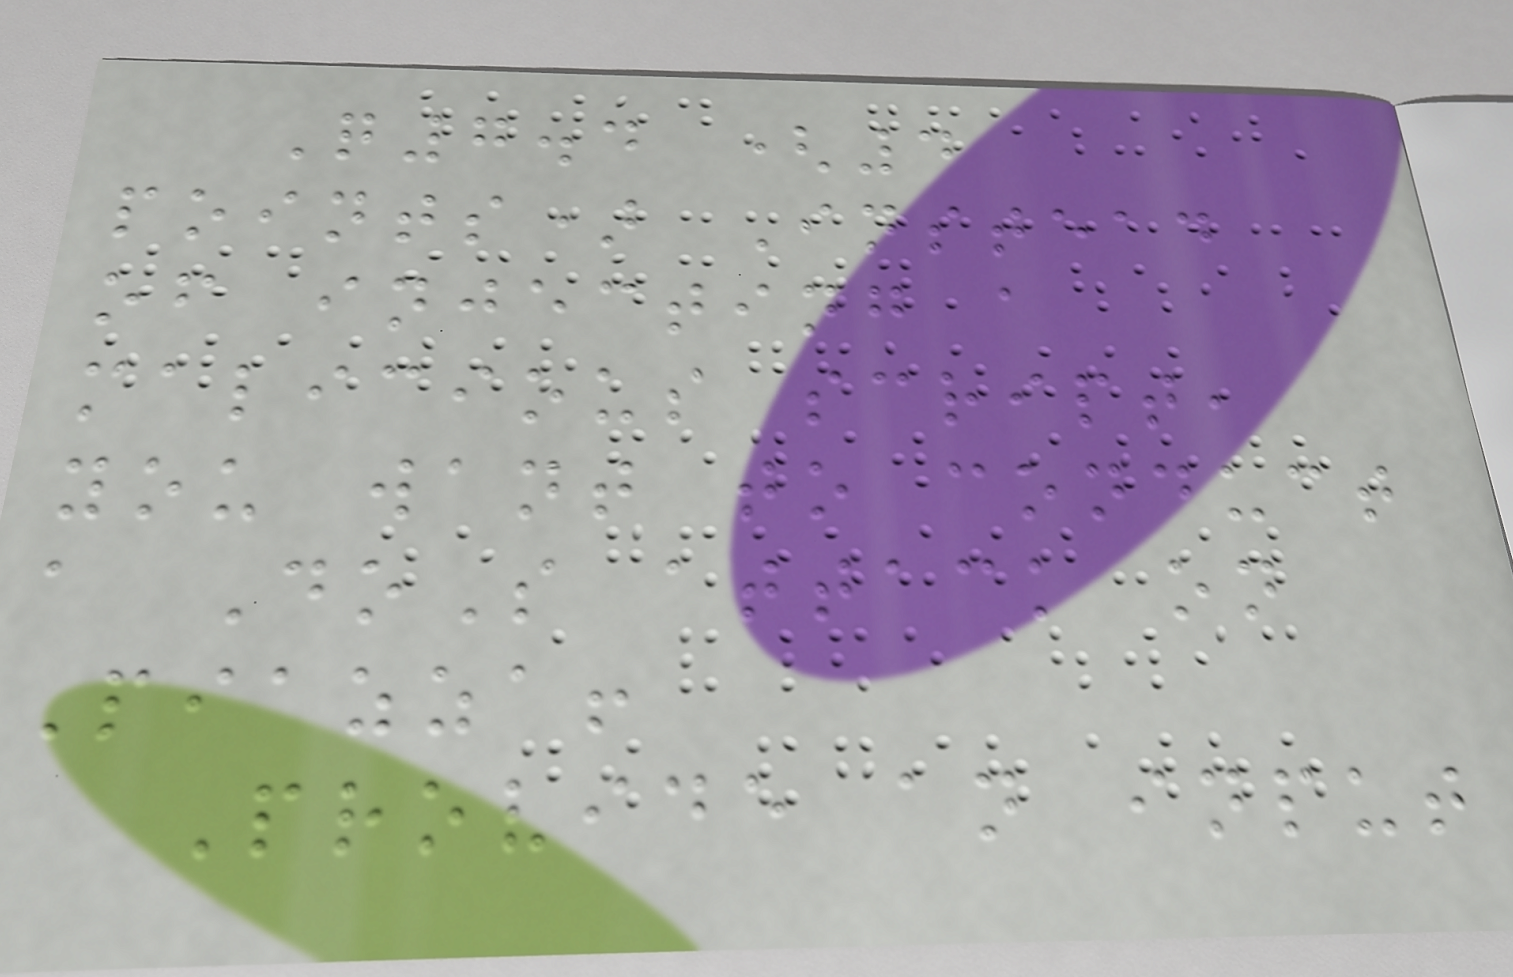Q7.4 (4
points) Instead
of injecting a
malicious script,
you want to conduct
a DoS attack on
Piazza!
Provide an input
